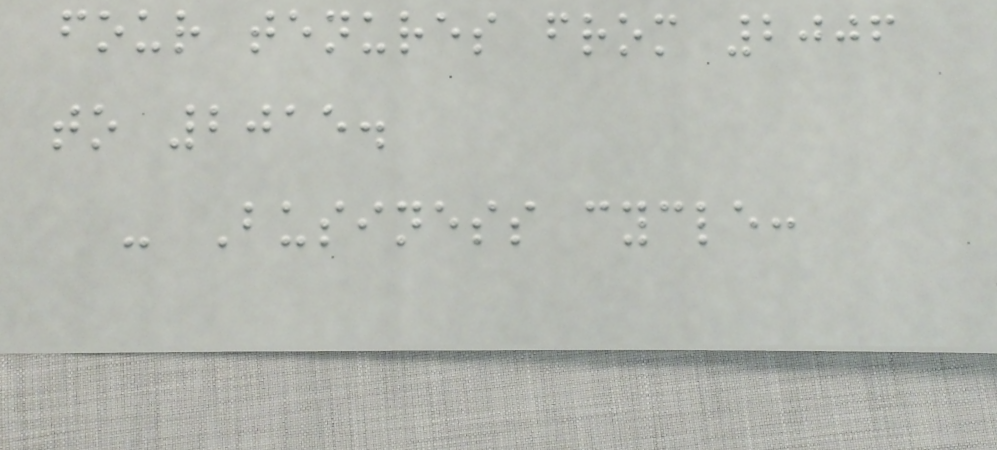four tenures from 2006
to 2015.
- Business cycle:
